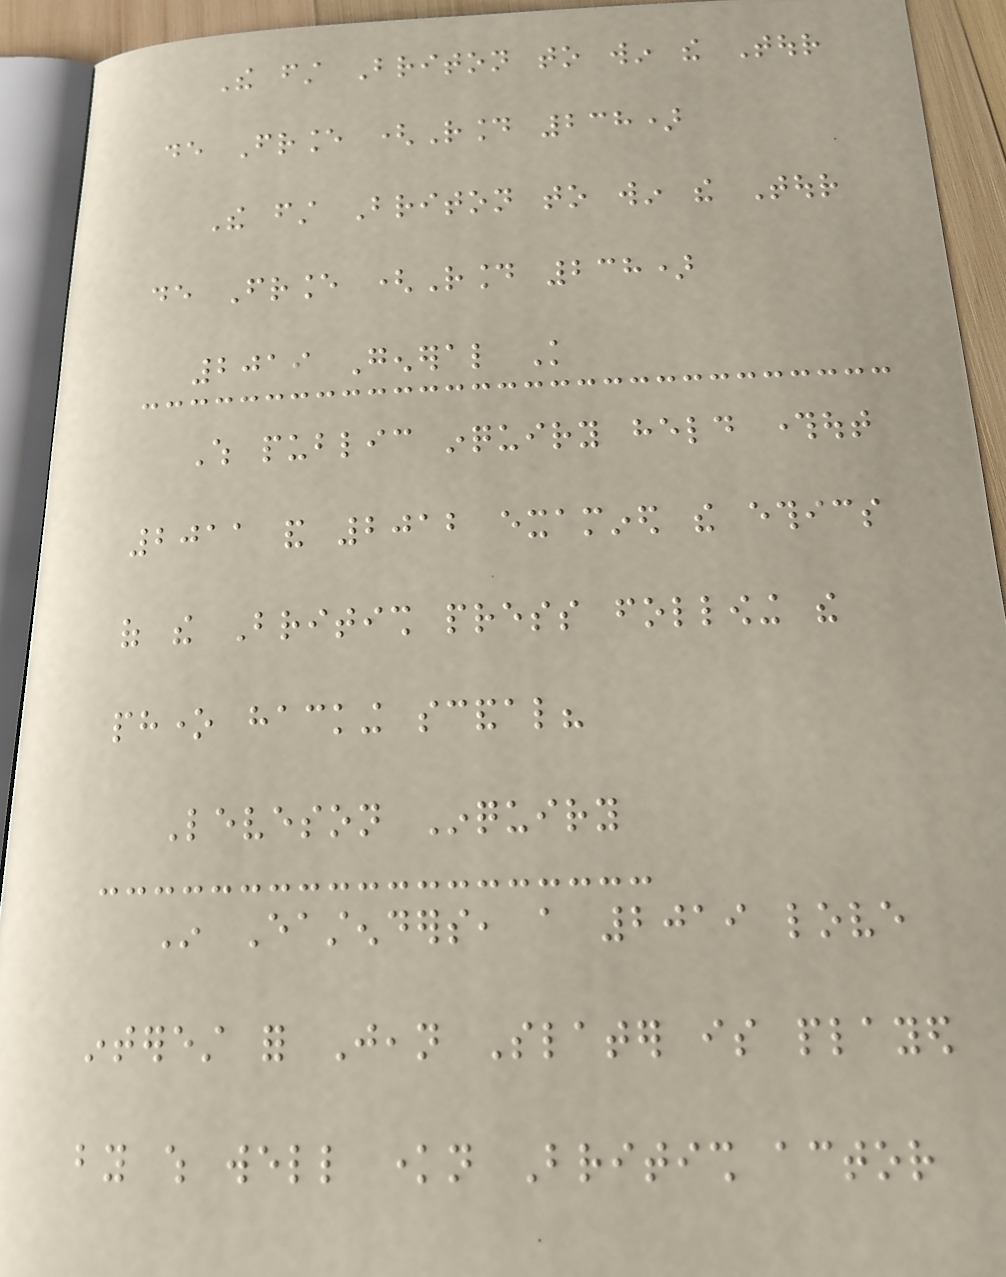The first Briton to win the Tour
de France (Round 238)
The first Briton to win the Tour
de France (Round 238)
2019 General Knowledge
Which public inquiry held throughout
2011 and 2012 examined the ethics
of the British press following the
phone hacking scandal?
Leveson Inquiry
In Eastenders, a 2019 love
interest for Jean Slater is played
by which well known British actor
